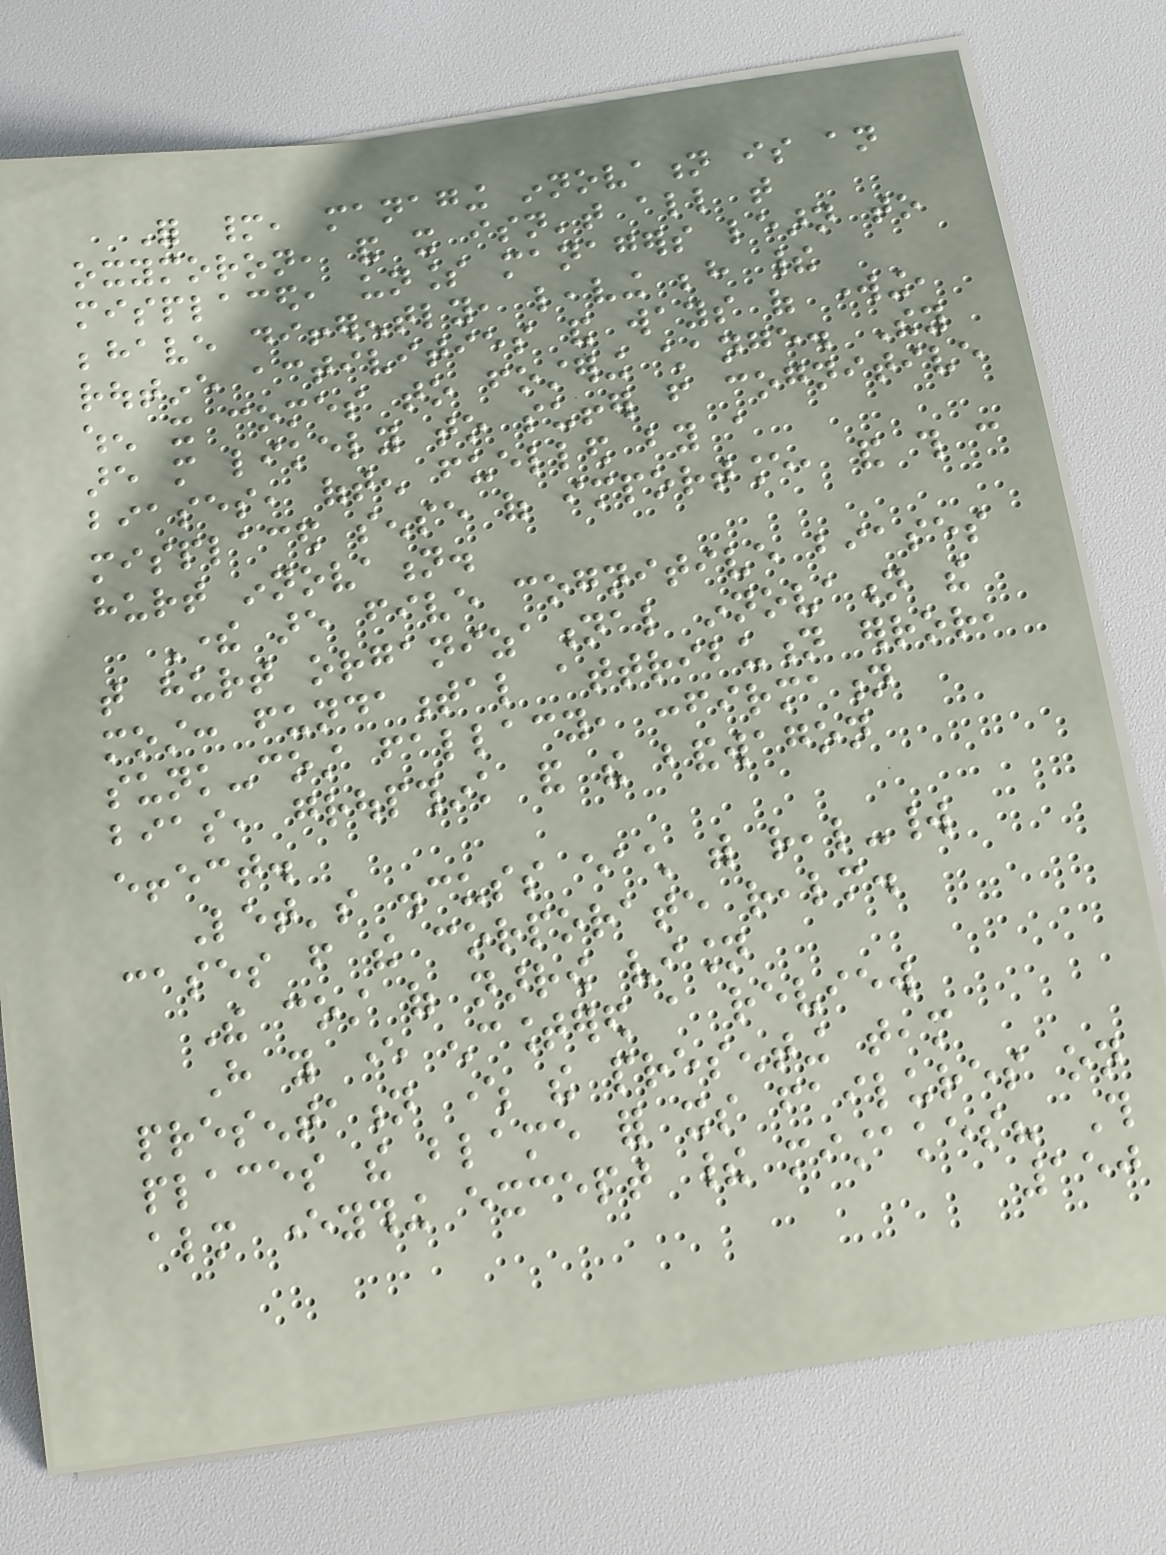For many, managing innovation is an
oxymoron, and it isn't all that
misplaced, unless managers learn to
behave differently, leaving behind their
routine activities and ways of working,
when it comes to fostering change. They
are more likely to suffer from cognitive
biases, often fuelled by a
misplaced sense of importance, and this can
hurt innovation.
There are five cognitive biases
that hurt organizational innovation the
most: fundamental attribution error,
sunk-cost fallacy, confirmation
bias, groupthink and the bandwagon
effect.
Let's discuss each with real-world
cases from the corporate realm.
The cost of narrow vision
Have you ever encountered a review
presentation where the presenting team
places the blame for its failures on
almost everything except their mistakes? This
150
